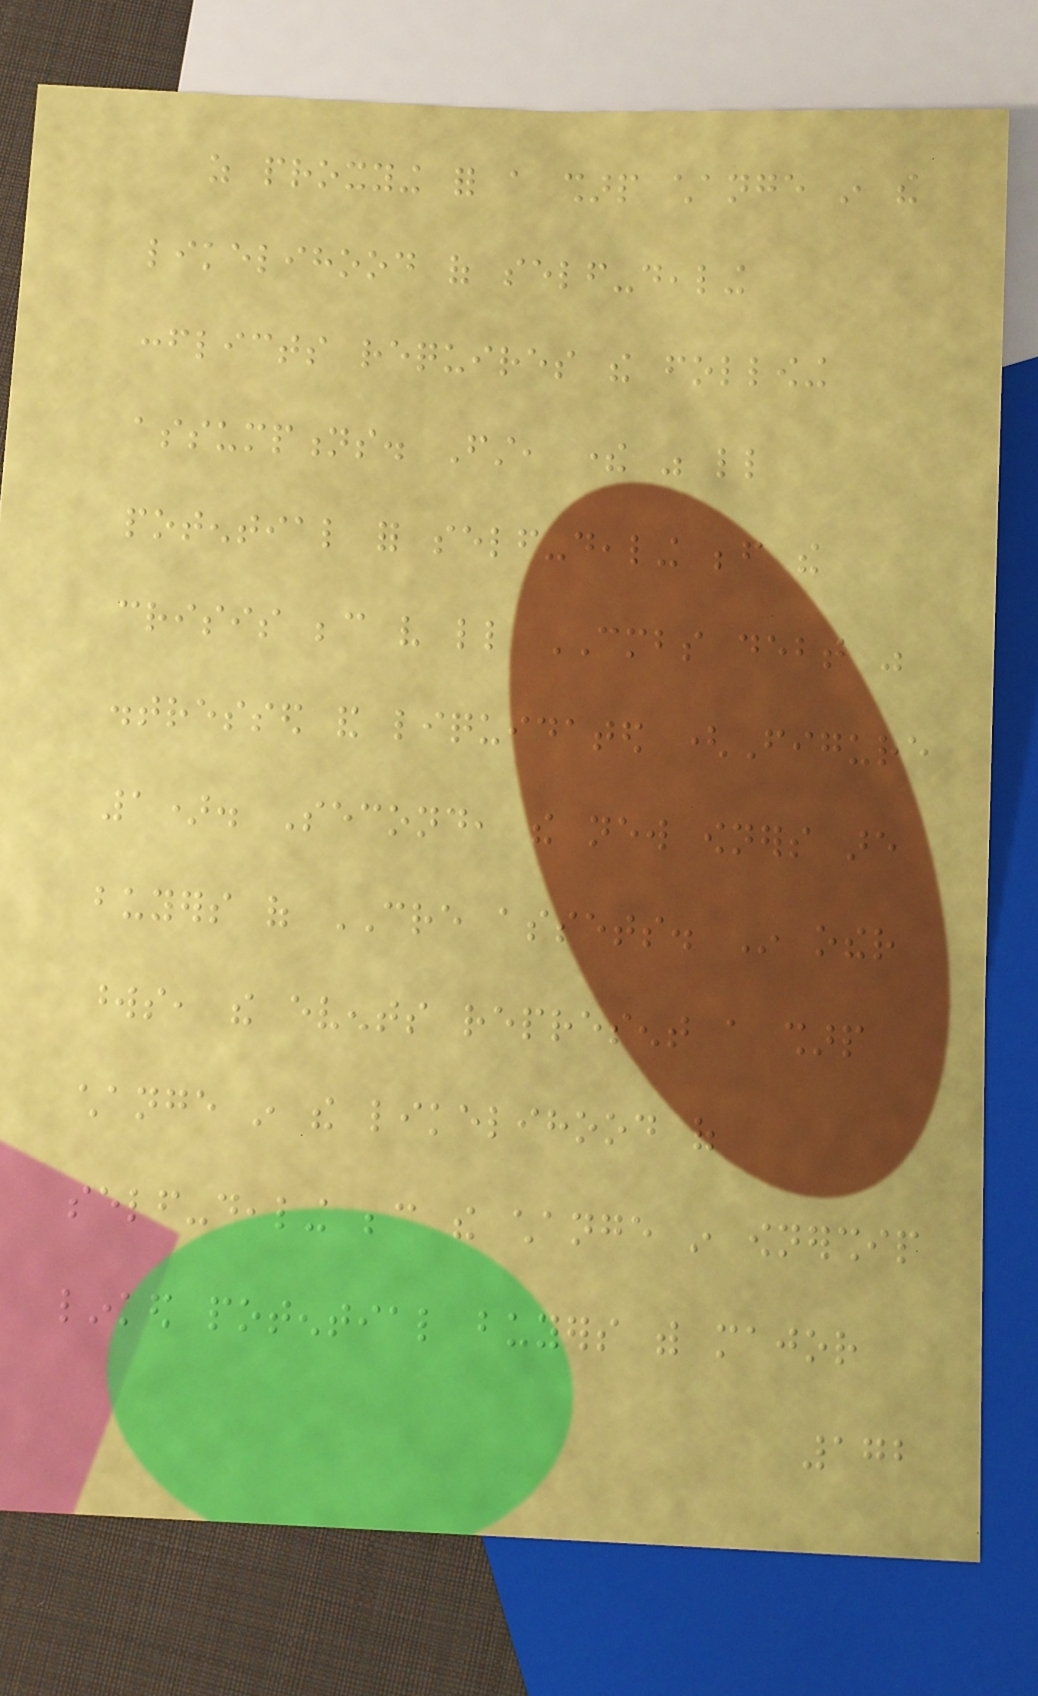as proxying for a sharp change in the
likelihood of self-dealing
conflicts requires the following
assumptions. First, there was little
potential for self-dealing before the
crisis because very little CMBS debt was
distressed and liquidated (Figure
1). Second, the new owners are
buyers of CRE assets. In other
words, the events represent a sharp
change in the likelihood of
self-dealing because the change in ownership
linked potential buyers with major
172
